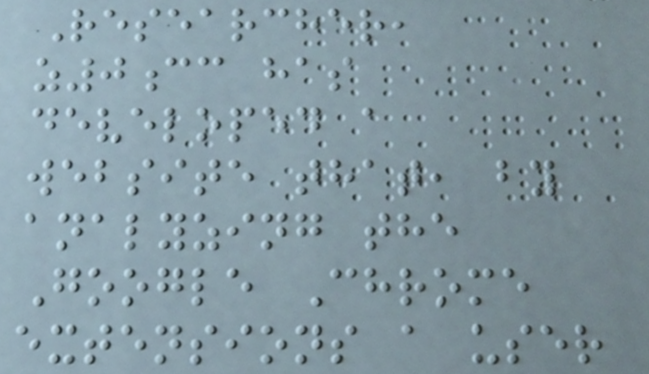Researcher,
z0cc has
developed a
website that, by
analyzing the
Google Chrome
extensions a user
